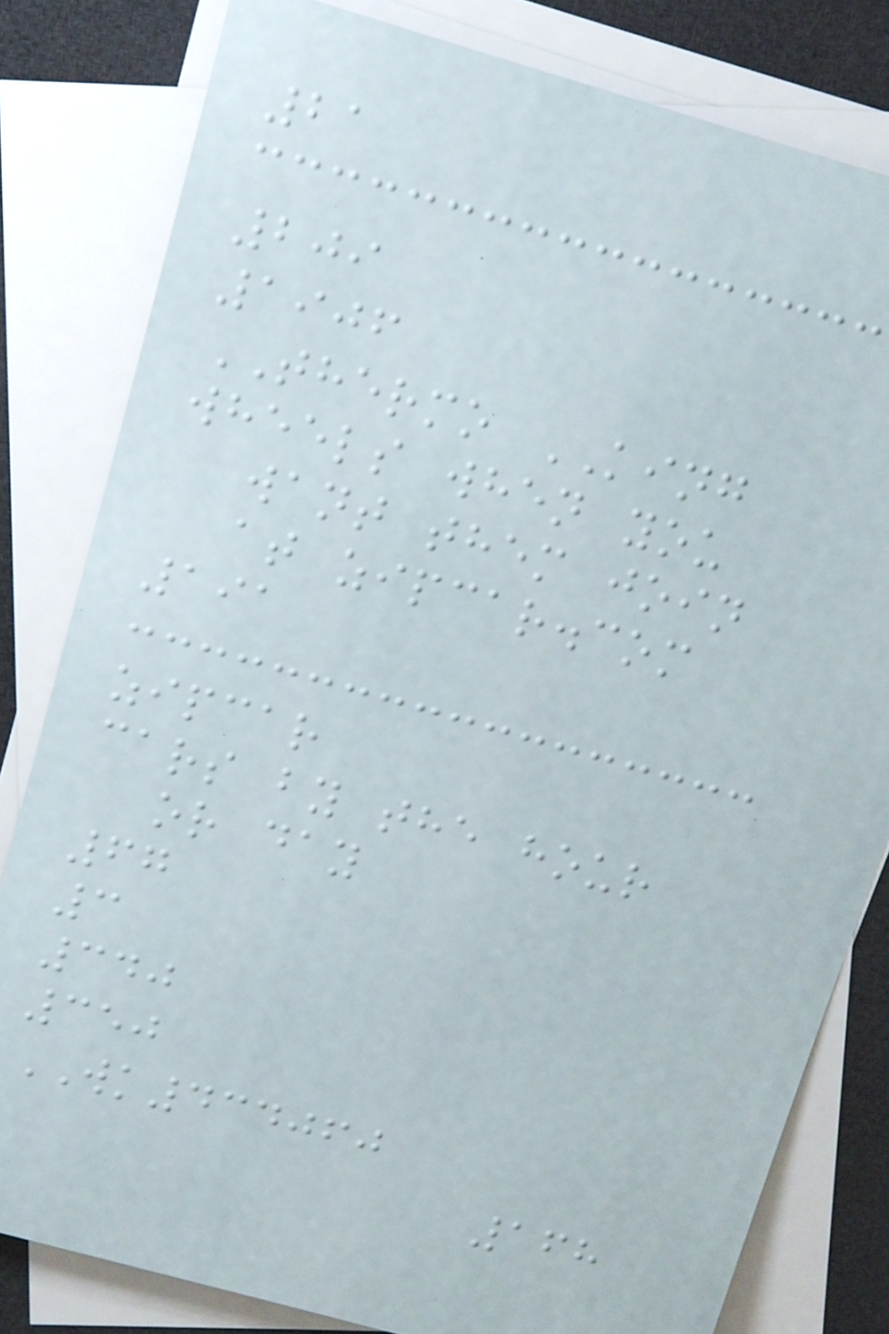21
209
1906
THERMO KING
wheels when you
want them join
at zipcar.com
191
zipcar
cars by the hour
or day
67
3
340
350
WK434060
168
